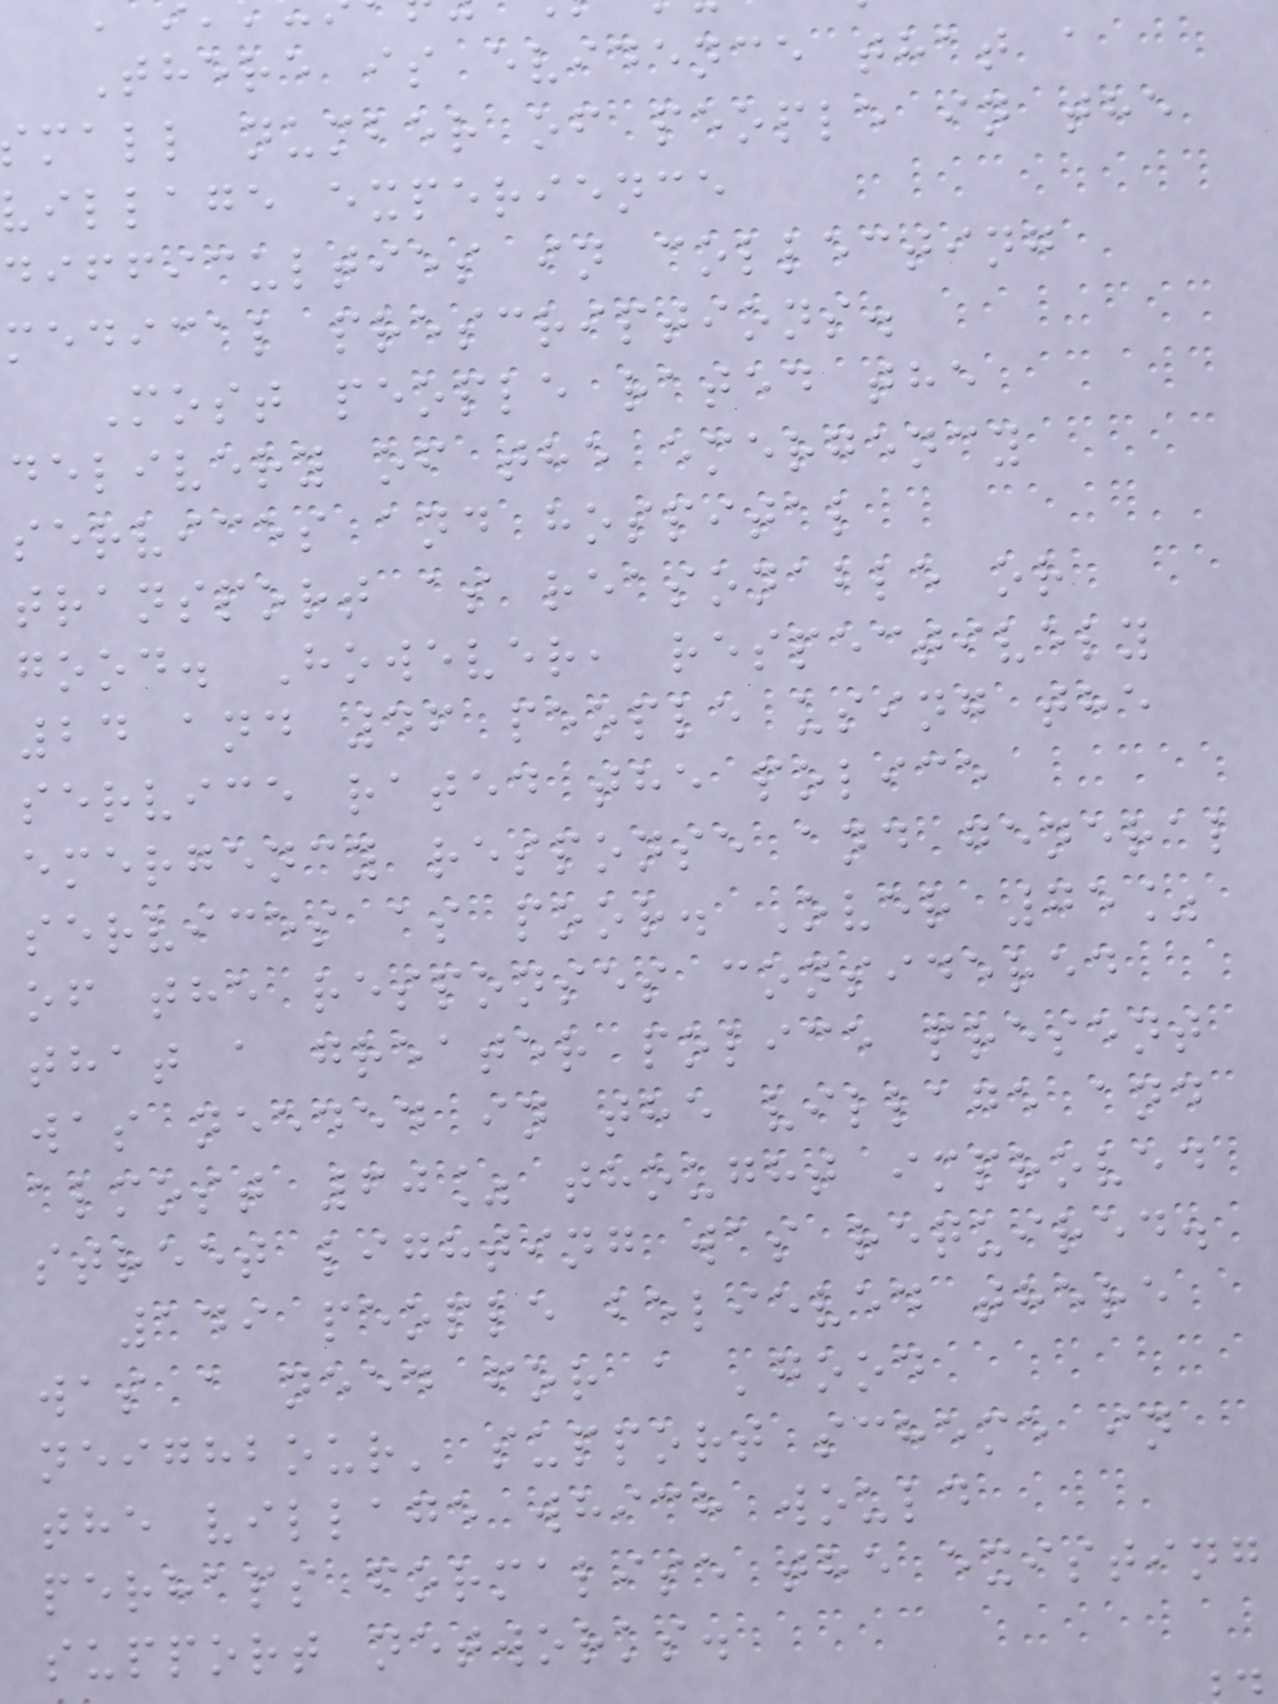There is evidence that a
mall number of people in the
village experience
difficulties in collecting
medical prescriptions.
Most people rated the
delivery of the emergency
services and hospital
transport as reasonable or
good. However, respectively
24 and 46 people using the
service rated the police
emergency response and general
services as poor. Over 75%
of the responses considered
that a greater police present
was needed in the village and
almost 60% thought improved
street lighting was required.
149 people believed there
was a need for a 'good
neighbour' support scheme in
the village which would
perhaps formalise the existing
support networks.
